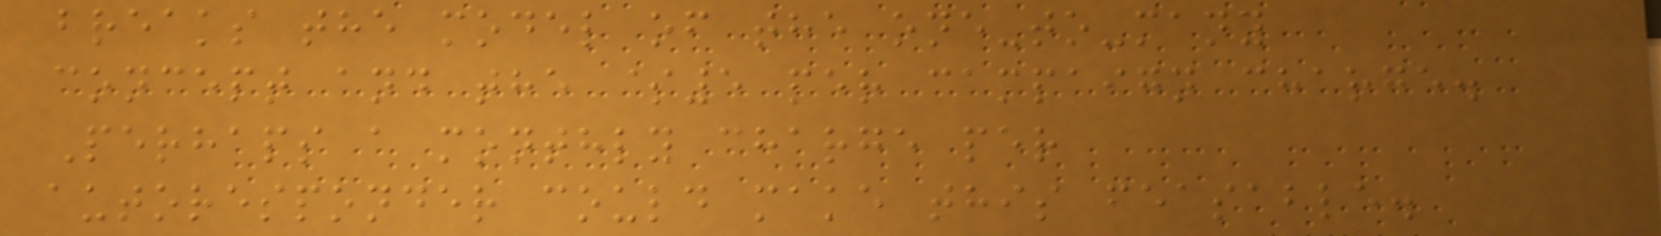breaks the model of the one-to-many
concept and the $5 per campaign charge.
Perhaps a monthly charge per
autoresponder could make this feasable.
